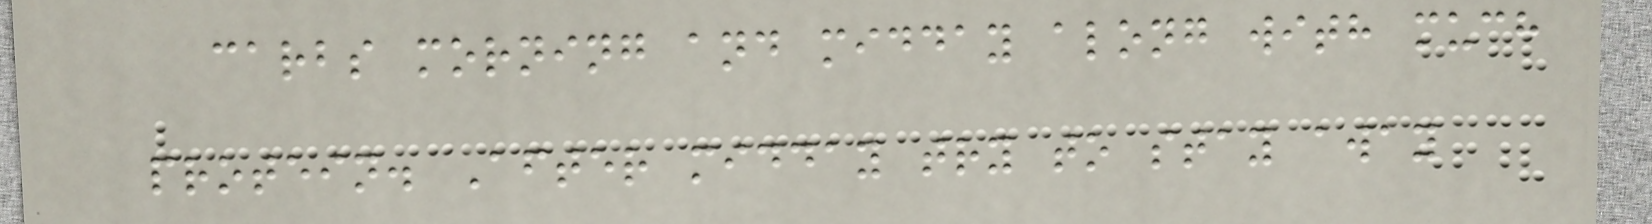carbs morning and midday along with much
protein. After midday try to stay away
